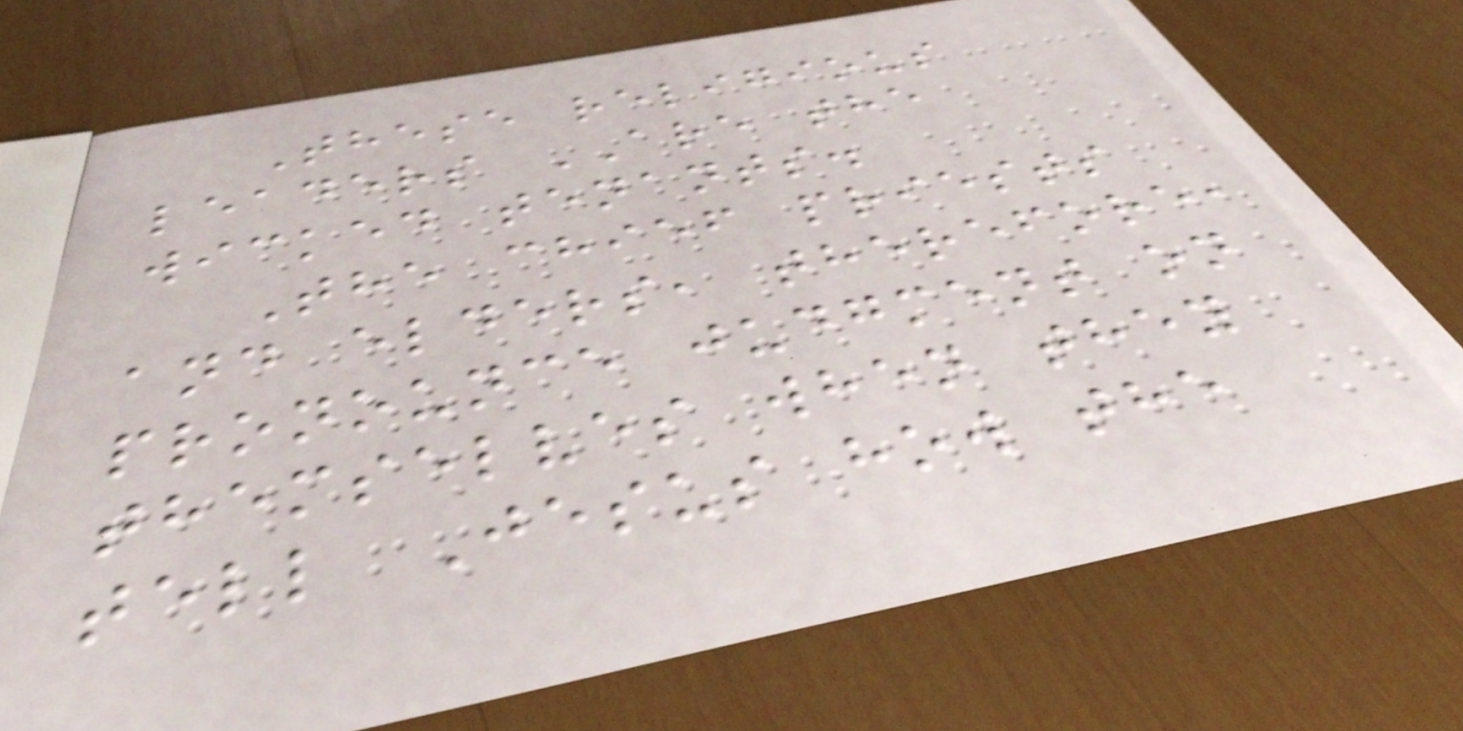These religious
leaders ARE the
wicked tenants.
The chief priests
and elders, therefore,
pronounce judgment on
themselves when they
tell Jesus how the
